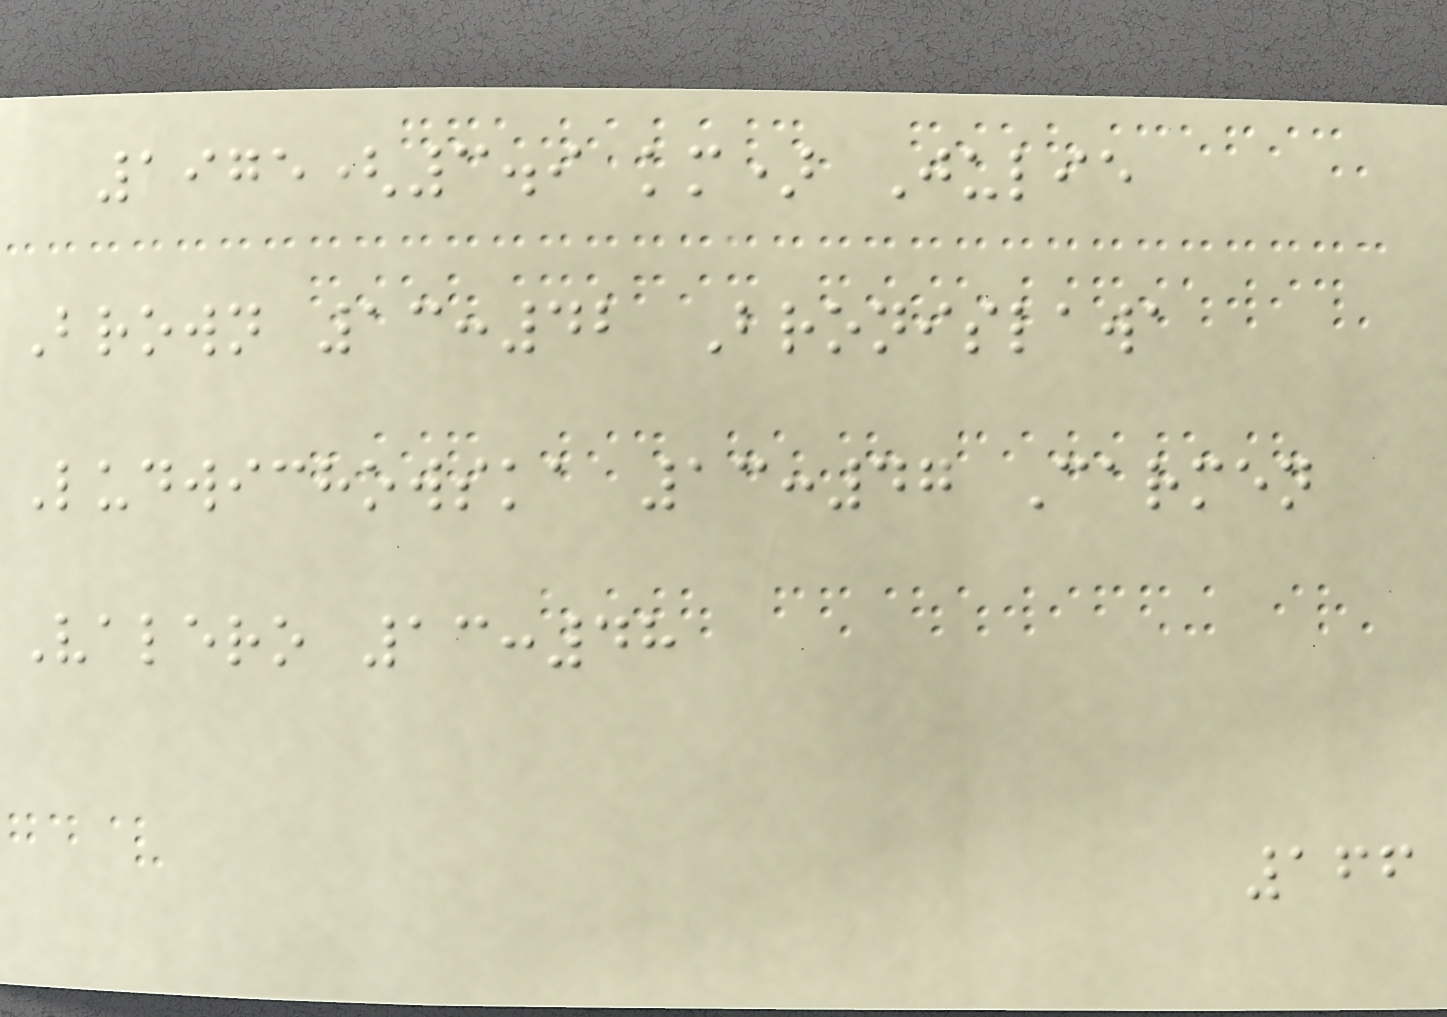1975(3.9 km) Julie
Brown 13:42 Bronislawa
Ludwichowska 13:47 Carmen
Valero 13:48
166
